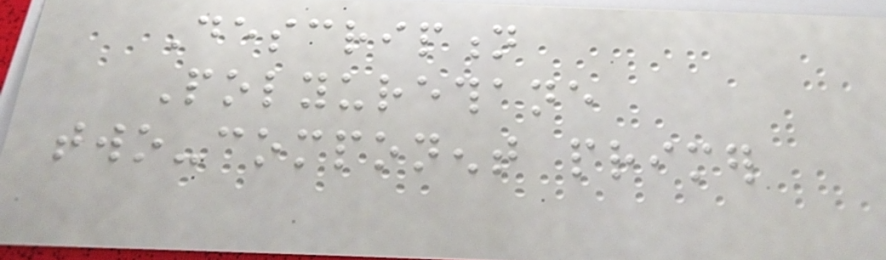Description
Polyurethane
two-component primer
